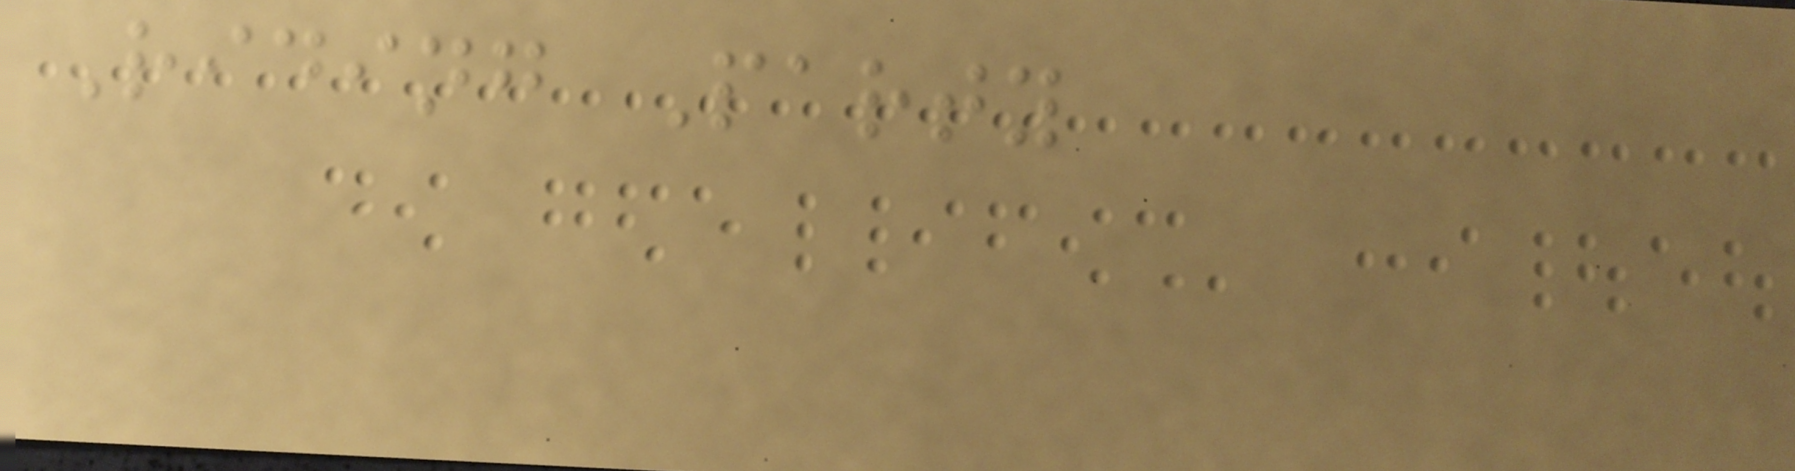Riding Party
